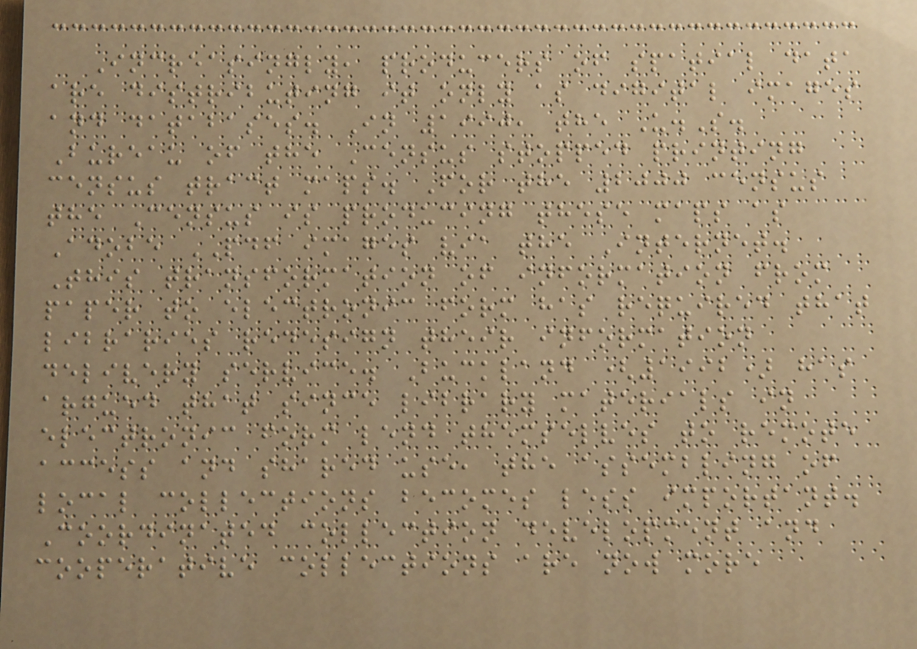Increasingly, producers of spatial data
are distributing it only as digital images
and databases. In 1990, the U.S.
Bureau of the Census stopped printing
census tract maps. For the 2000 census
the Census is producing these maps as
Adobe PDF images via the Internet.
This transformation of information from
paper to electronic form has required that
libraries redesign their information
delivery service. Buckland (1992) has
argued that since library materials in
electronic form lend themselves to remote
access and shared use, the assembling of
local collections becomes less important.
Coordinated collection development and
cooperative collections are now more
